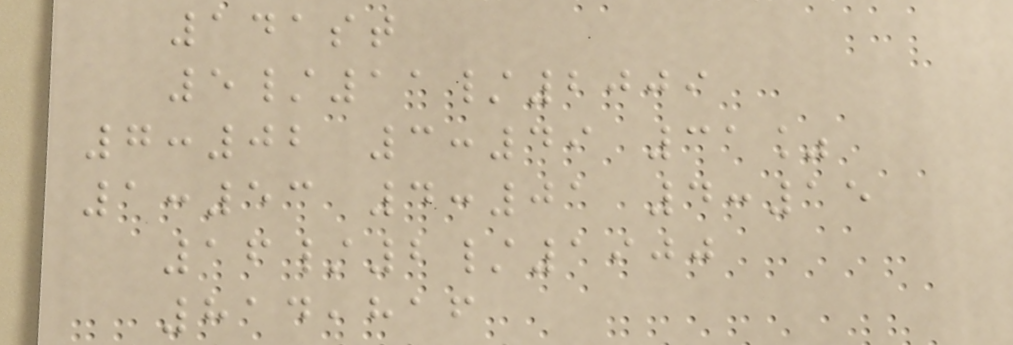141st
5/11/2009
7:02 3:49 31%
1:53 4:01 4:15
16/2/1900
814,816
